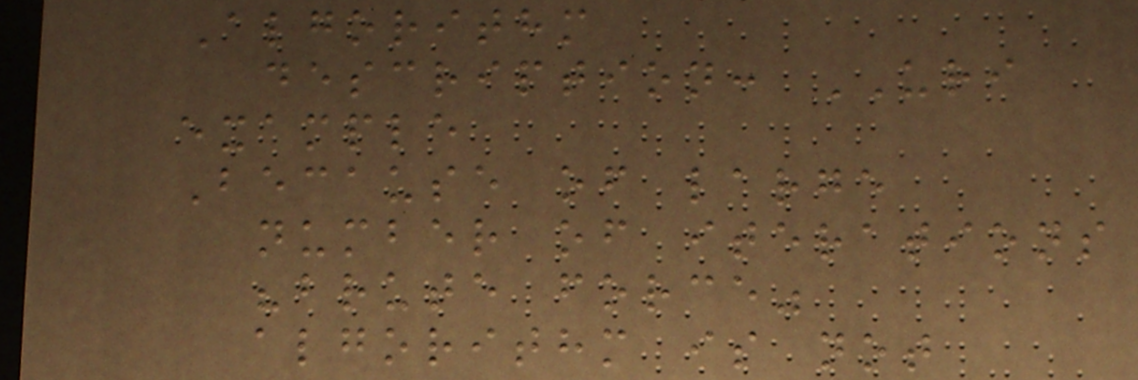Algorithm
description: URI
example
Because of large
number of iterations
"brute force"
algorithm is not
